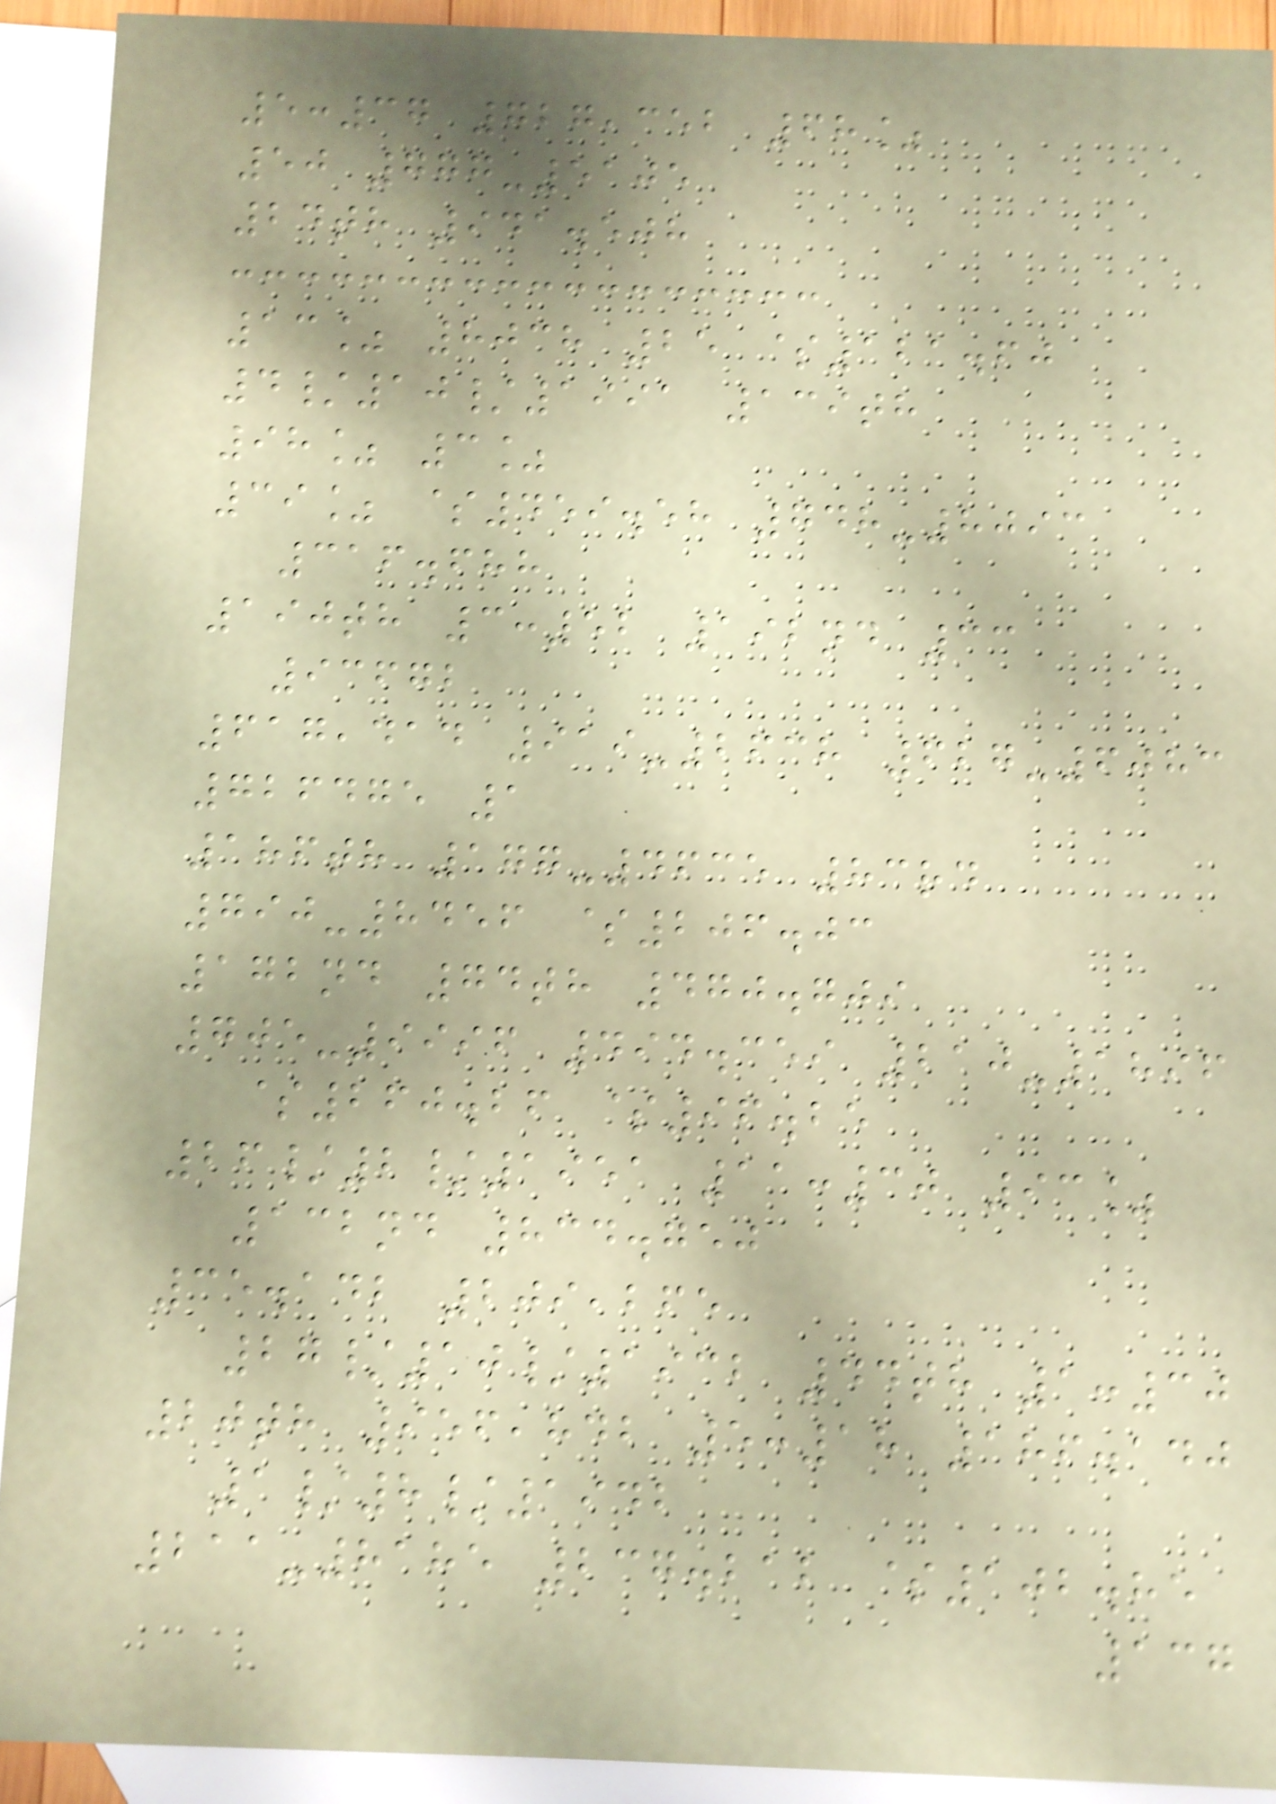5:37 727,352 68%
50 777-5105
24th 941.508
13% 8038 25 $121.60
4/10/1991 139th
98% 3%
39% $459.58 748-8093
316.688
190th 3:52 192nd 33
93672
617,414 919-2638 627-6083
726475 1
186th 177-4635 83rd
790-8456 $206.03
172nd 74th 470.709
705-9996 494.359 210-1896
$260.26 $96.25
26/2/1951 11:30 93%
132nd 834.750
35.142 209,265
27/10/1932 44th 1:30
20th 956,842 5:18 186.140
1/8/1942
211-8185 237.212 $102.85
137
